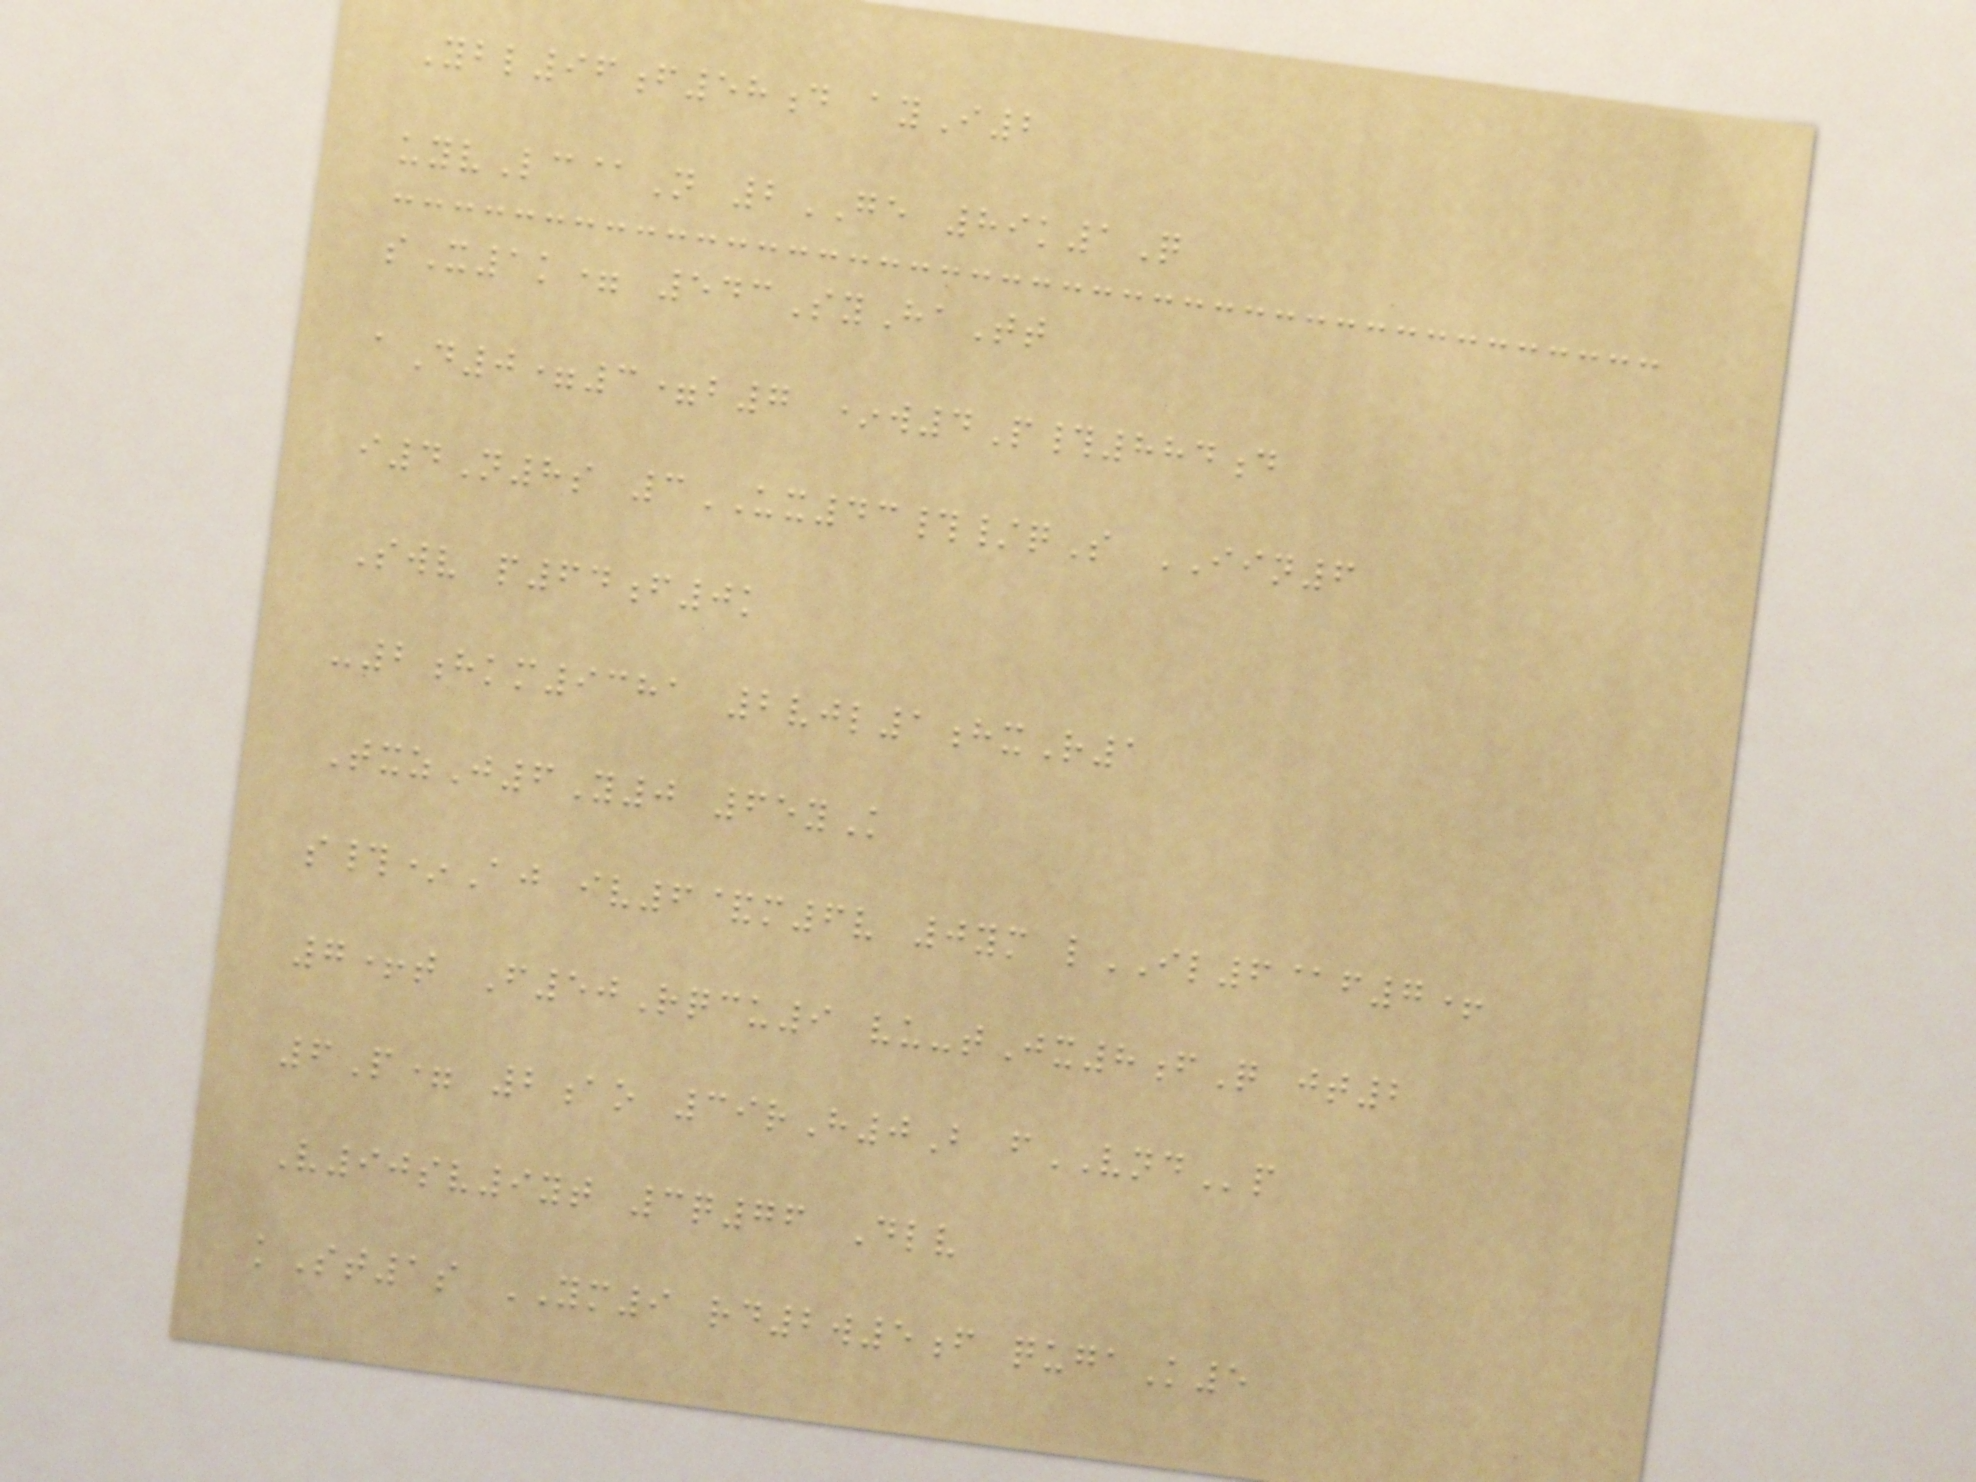Ybl96f58d ayI2
uyvLc@N 2GE 89k1Q
sX1k= 543SyHaTt
aD0=3=b7 *w4P#884d
i4N8s 3UX43#/qS IIN6
Swv p64f0k
-2hkm9381 2vjl1hxR1
TxzJ6Y0 65yK
s#*Aj iv6&m6v 0ym lIL6@f7+
7+t F50Rqcu9 vu-tJx8fQ jt2
6P= 2ao 39rH0B fVNDp
V90sv9yt 3q76 Dlv
kSt1s YM9 rd2w5f qugaK5
